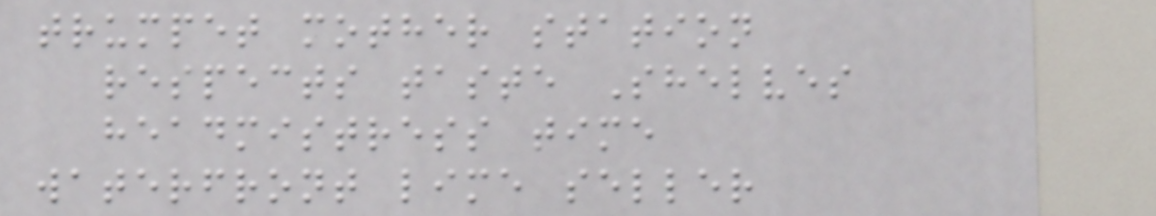trumpet mother station
respects taste Shelves
headmistress time
waterfront lime seller
